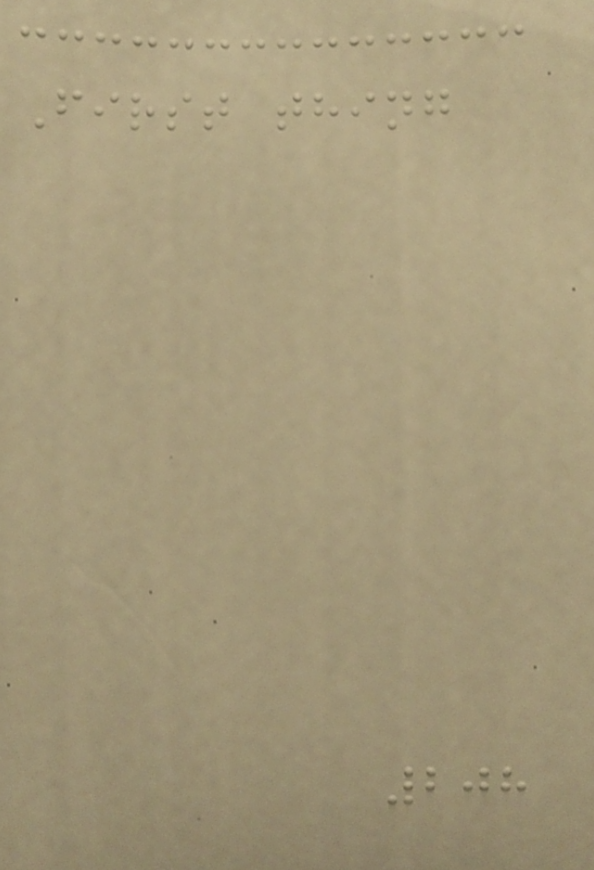First thing
208
